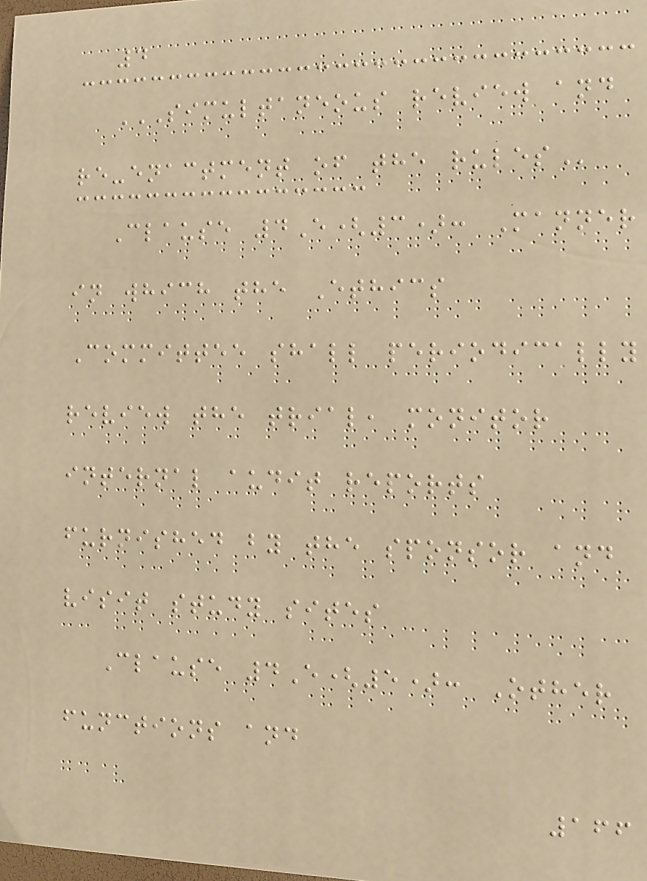4
SIMULTANEOUS REVIEW AND
RE-ENACTMENT OF THE RULES
Clause 4E(3): Manner
in which the Ethics
Committee shall periodically
review the trial, monitor
internal audit reports
furnished by the sponsor and
visit study sites
Clause 4E(5): Other
functions and
166
